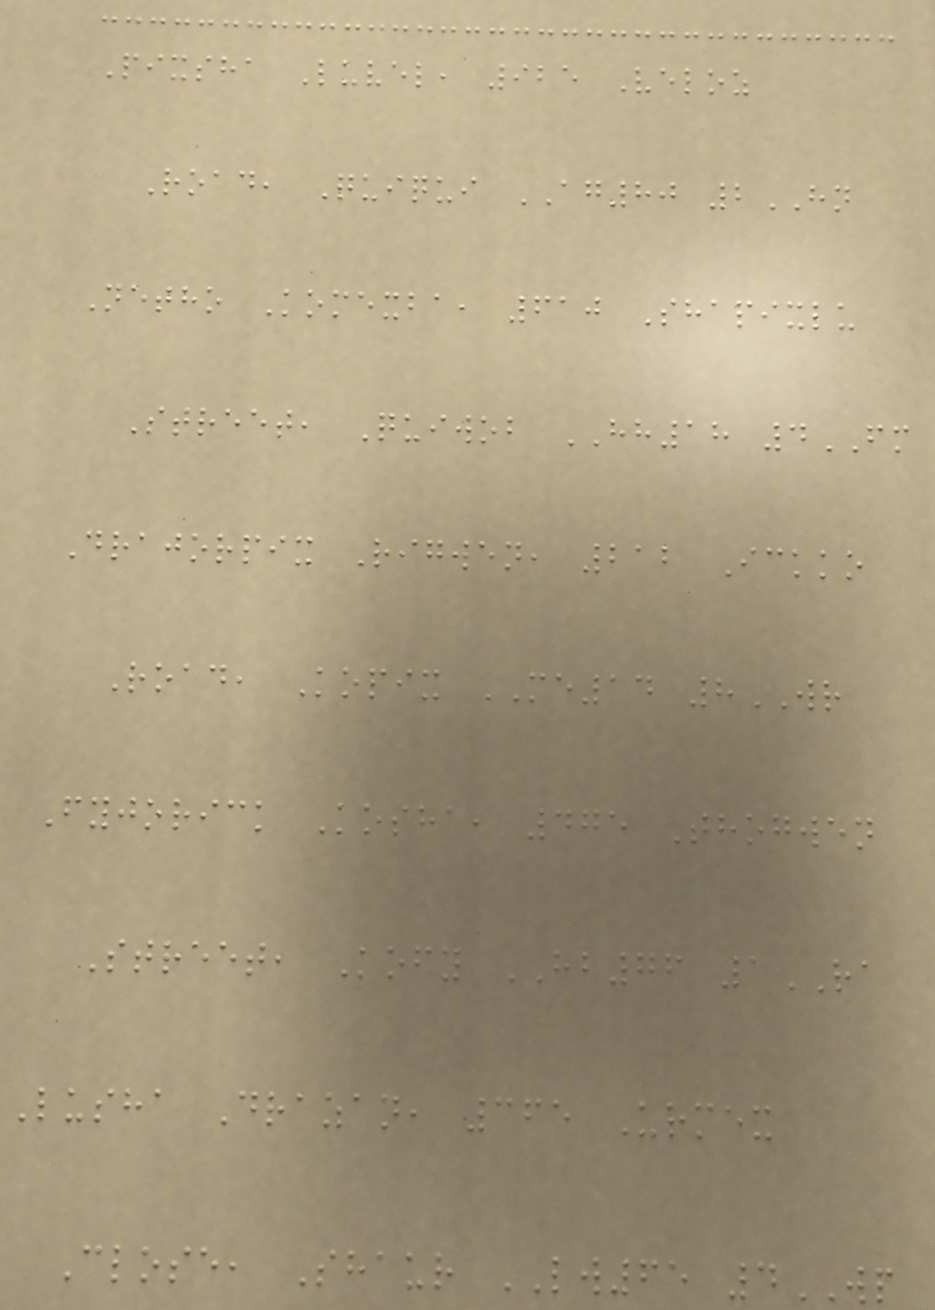Pixsha Luvel, 925 Veloz
Road, Quiqui AG80 2HN
Netho Komexba, 610 Shapixlu
Street, Quiwob HH18 4FM
Drajorpix Rigwen, 212 Ickko
Road, Kopix ME14 8WR
Fyjorick Kosha, 475 Thogwen
Street, Kofy HB76 1RA
Lusha Drazan, 365 Urmex
Close, Shaur LW65 4WP
